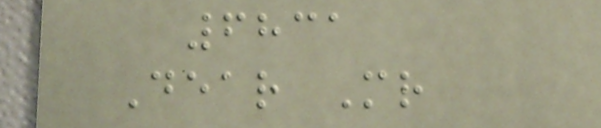6831
Dear Mr
